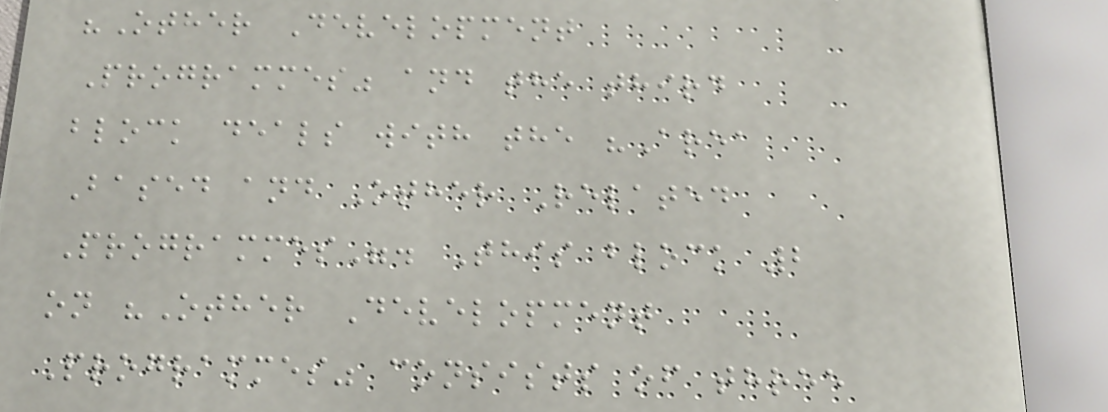"Other Development
Programmes" and the third
block deals with the "Area
Based and Other Related
Programmes". This block 2
on "Other Development
Programmes" consists of three
